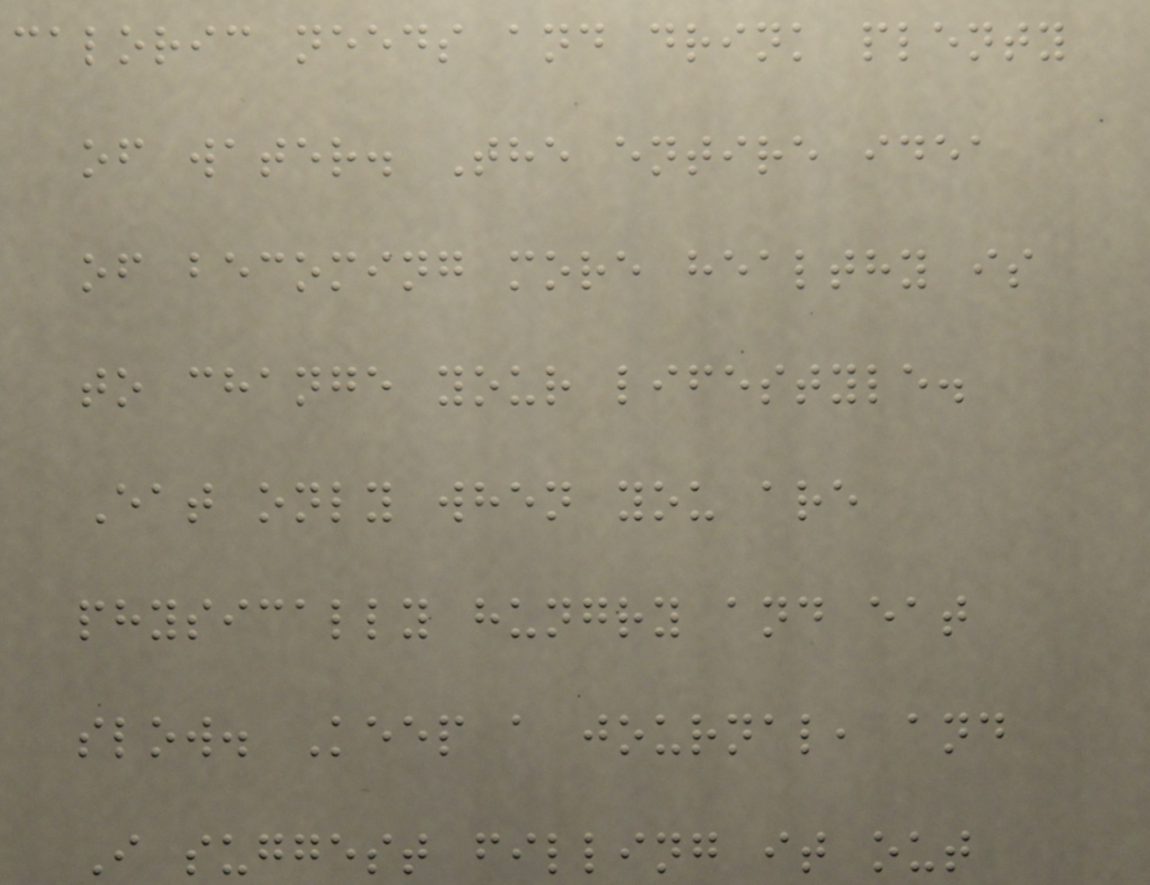caloric needs and drink plenty
of water. The entire idea
of becoming more healthy is
to change your lifestyle.
Eat only when you are
physically hungry and eat
slow. Keep a journal, and
I suggest filling it out
